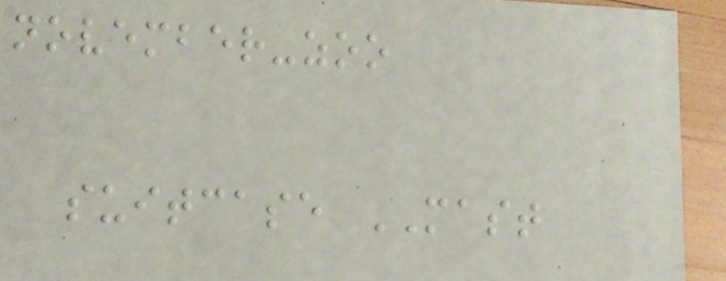november-zoo
suitcase MAST
